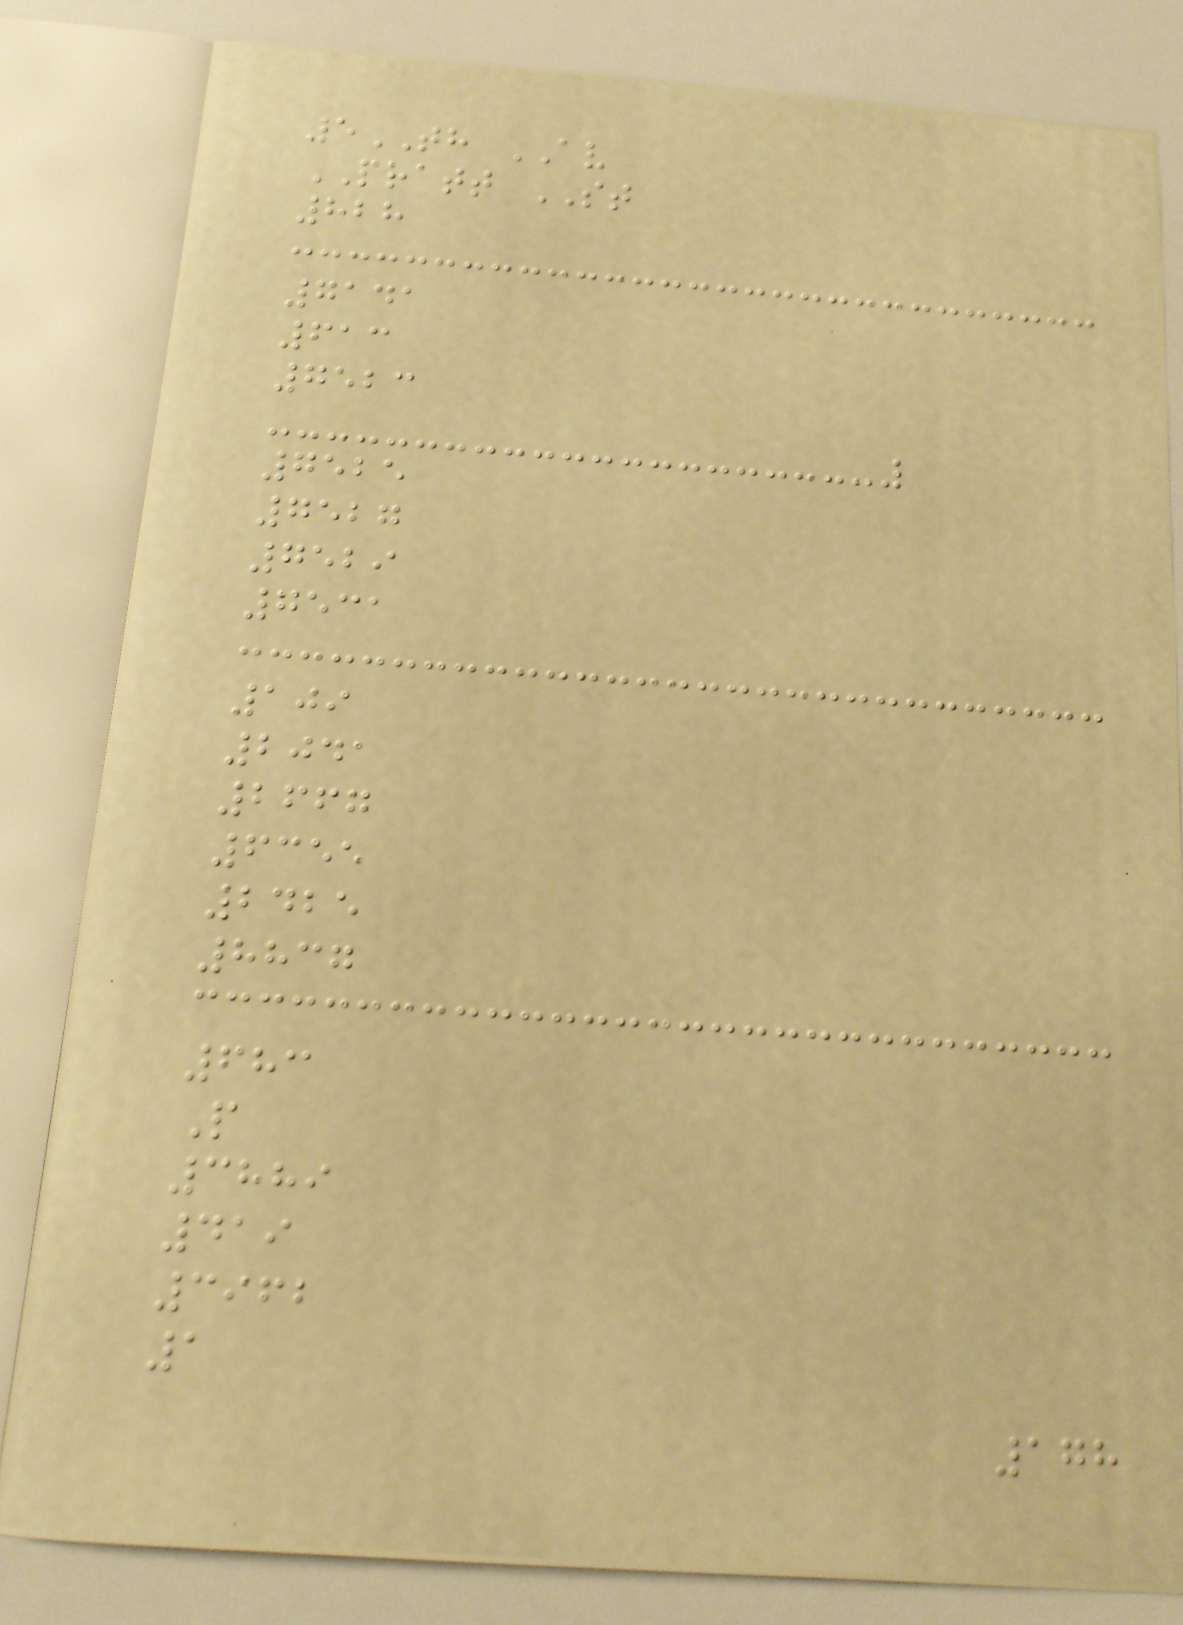5TH AV
PRATT ST
828
7141
613
7523
7525
7527
7529
7531
109
2041
2667
6355
2425
8837
683
P
3889
419
3962
1
178
